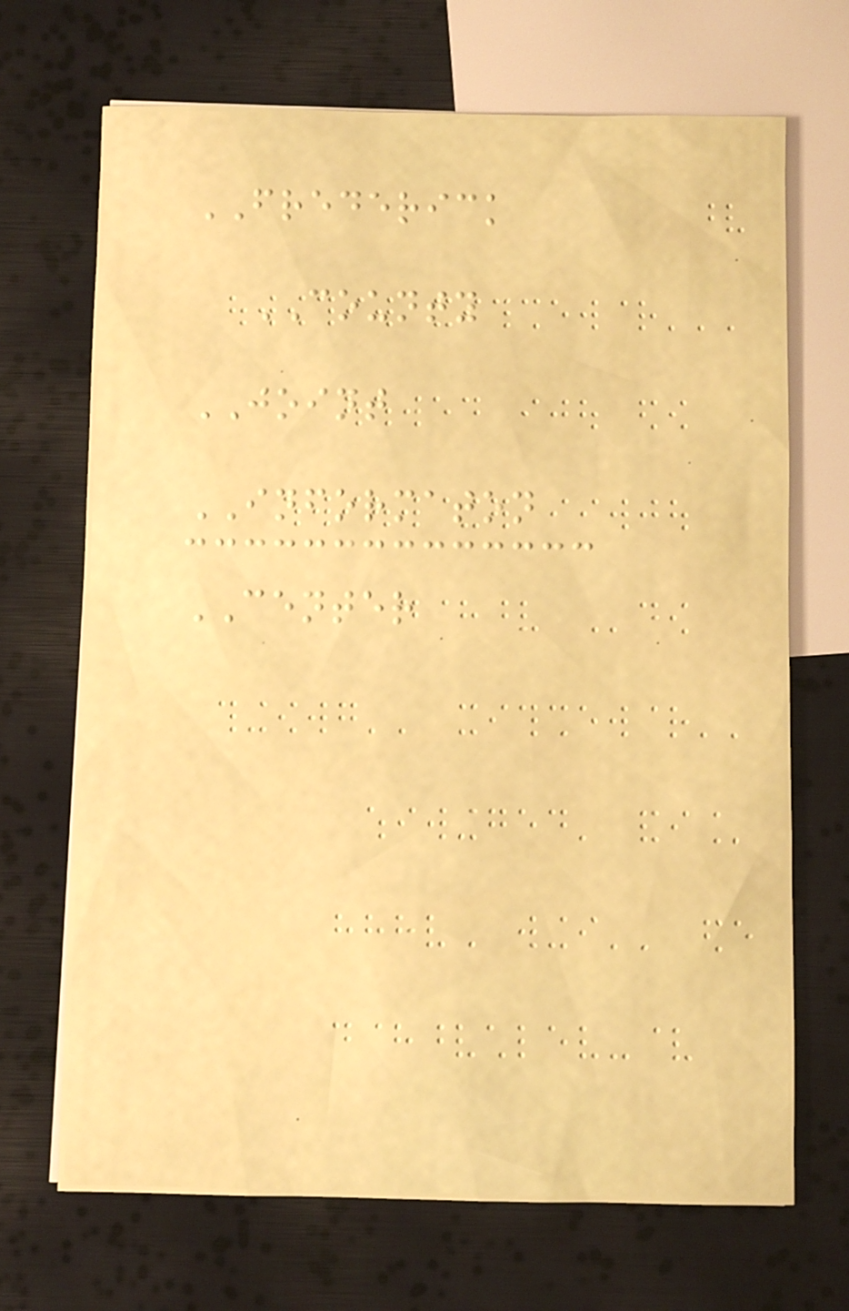FREDERICK
COUNTY
JOINT
INFORMATON
CENTER
